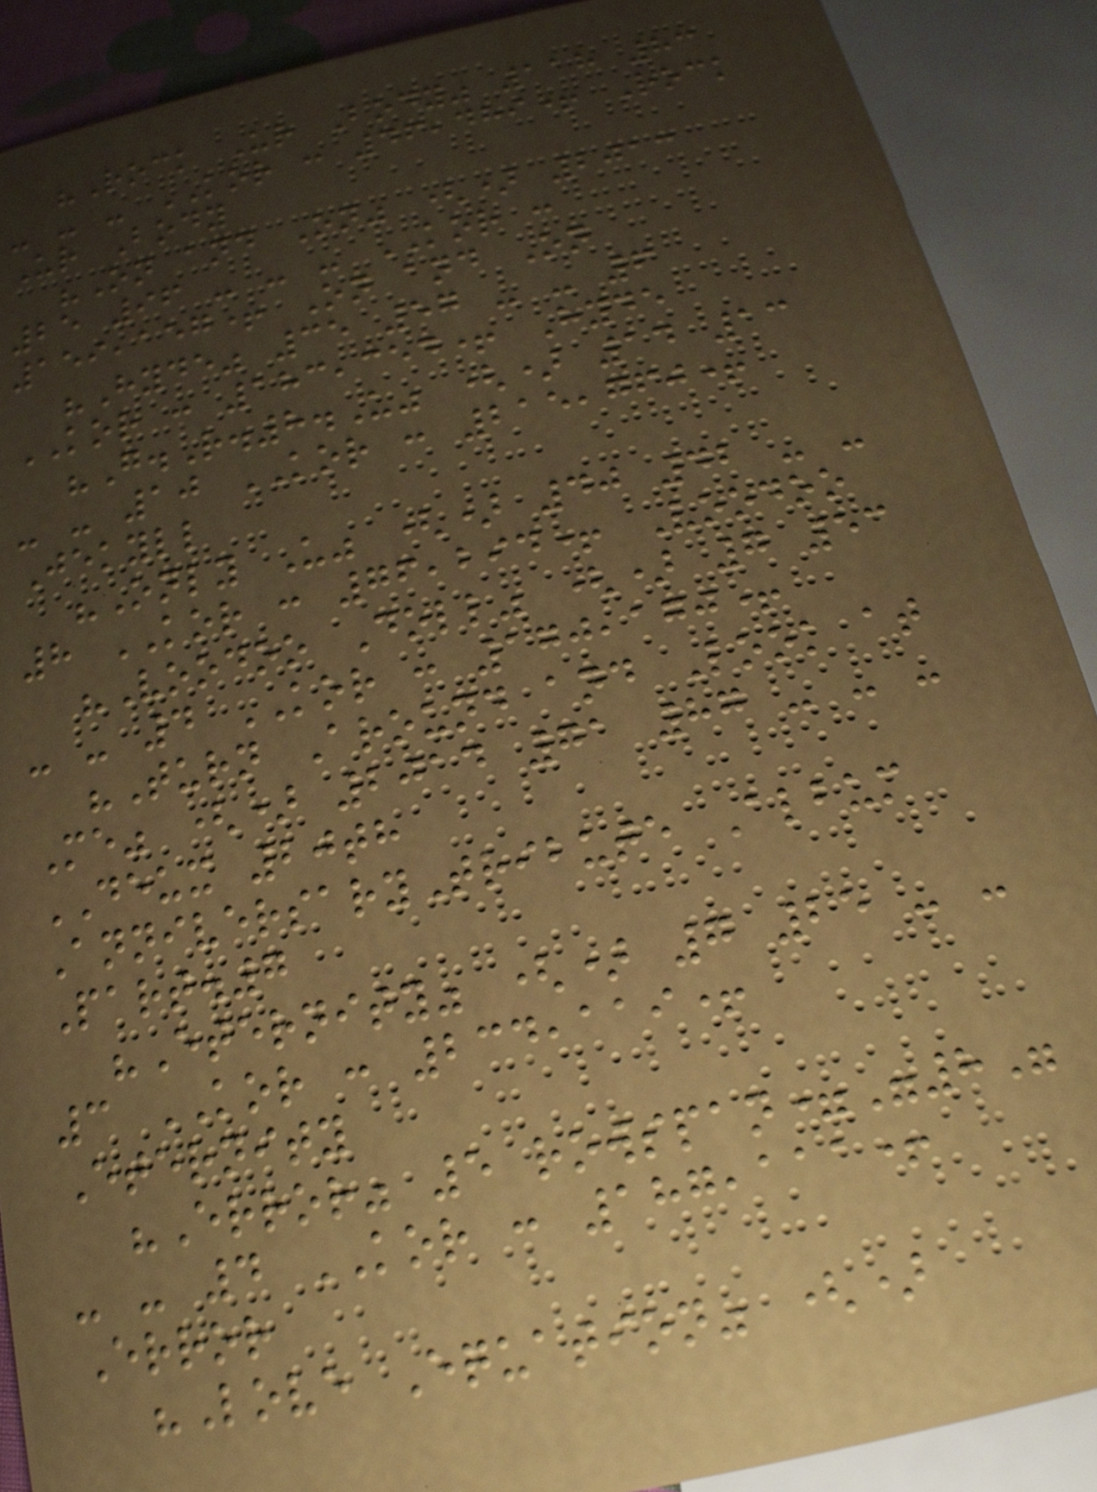"Rock Ur Body" 118 83
- - - KOR : 46,489+ Rock
Ur Body
"On and On" () 2013
25 96 - - - KOR :
159,157+ On and On
"Hyde" 35 57 - - 6
KOR : 183,354+ Hyde
"G.R.8.U" () 14 13
- - 10 KOR : 215,760+
Jekyll
"Only U" () 40 42 - -
8 KOR : 76,294+ Voodoo
"Voodoo Doll" () 7 53
- - 4 KOR : 170,170+
"Turn Around and Look at
Me" () 2014 71 87 - - -
DEUX 20th
AnniversaryTribute Album
Part.7
"Eternity" () 7 25 - -
3 KOR : 234,119+
Eternity
"Error" 5 rowspan="8"
- - 4 KOR : 187,111+
Error
"Love Equation" ()
